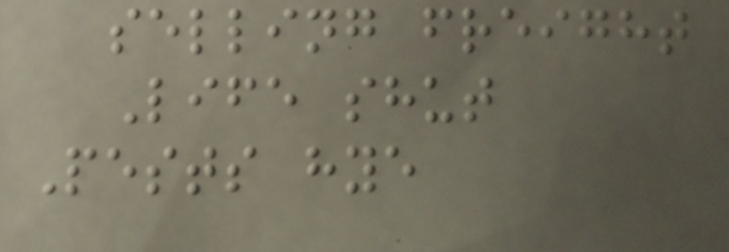selling freight
Life shut
Pests hye
